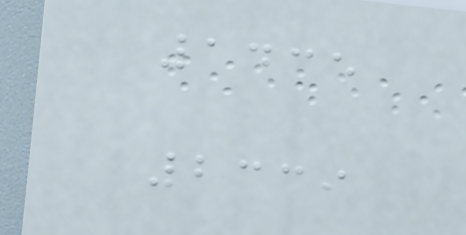1435
2339
